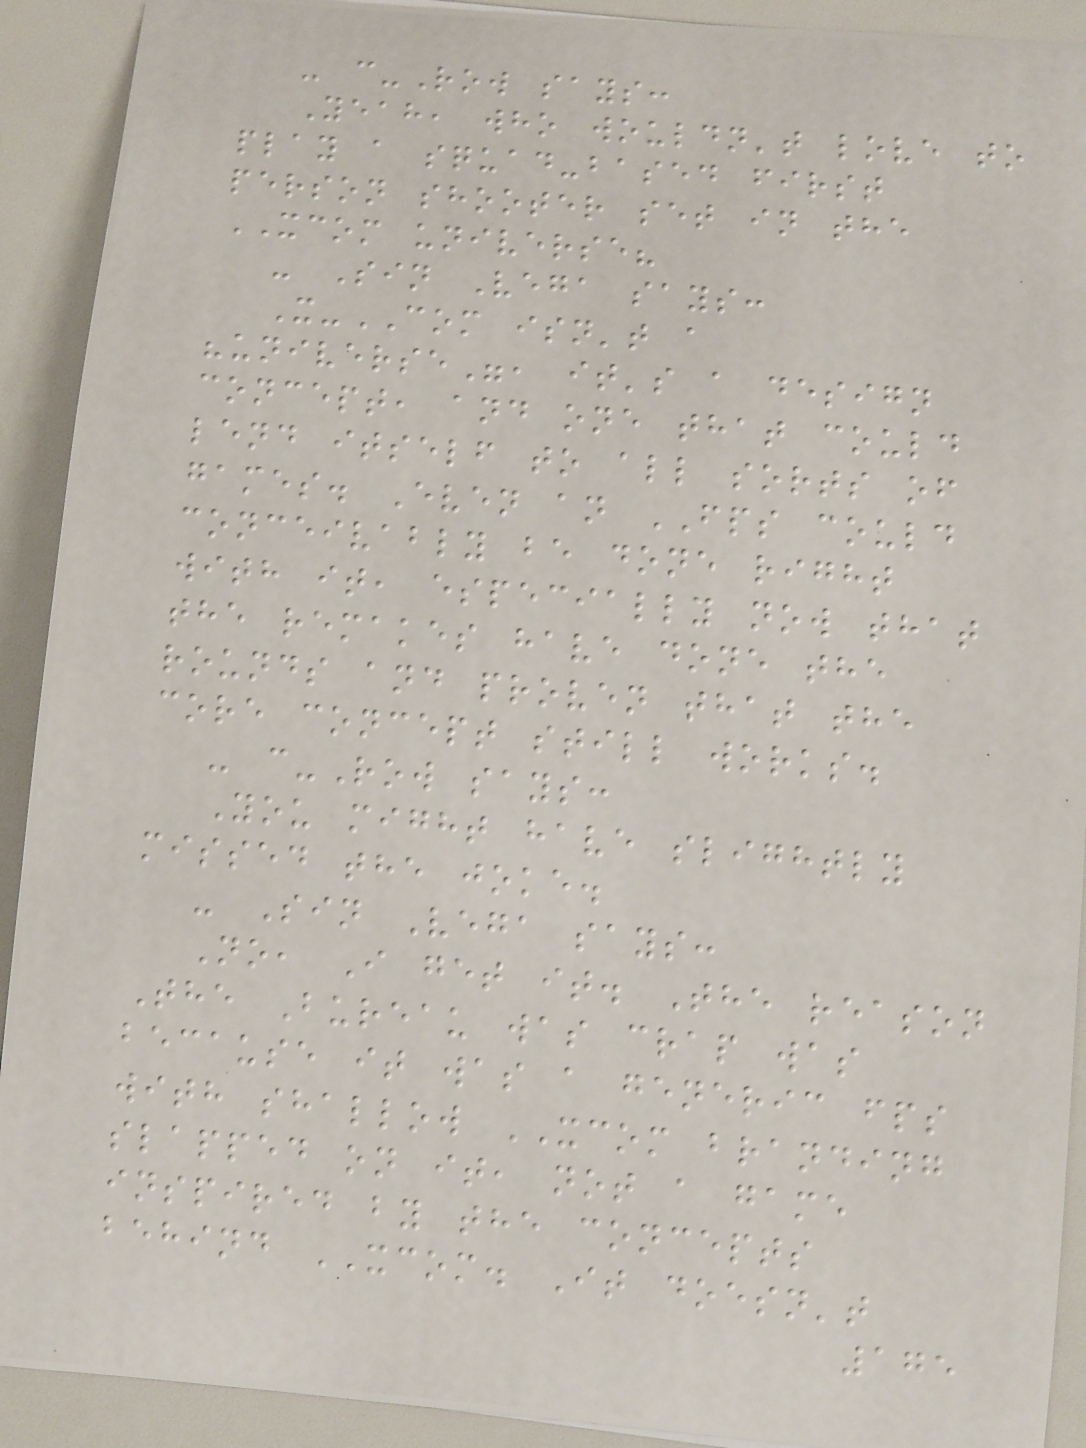- c-Row says:
Yeah, who wouldn't love to
play a squad-based first
person shooter set in the
XCOM universe?
- Sin Vega says:
X-COM isn't a
"universe", it's a design
concept, and one that could
lend itself to all sorts of
games. Even an FPS could
conceivably be done right
with it, especially now that
the remakes have done the
rounds and proven that the
core concept still works.
- c-Row says:
You might have slightly
missed the joke.
- Sin Vega says:
No, I get it. The reason
The Bureau was crap was
because it was a generic fps
with shallow XCOM branding
slapped on it, not a game
inspired by the concepts
behind XCOM. It doesn't
175
